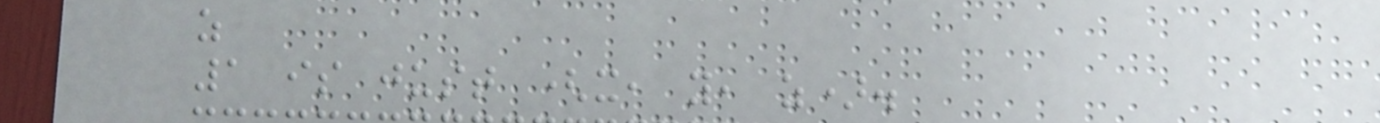z
1 is just (x, y, z).
